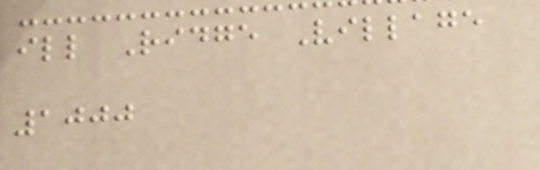ill Ridge Village
1000
